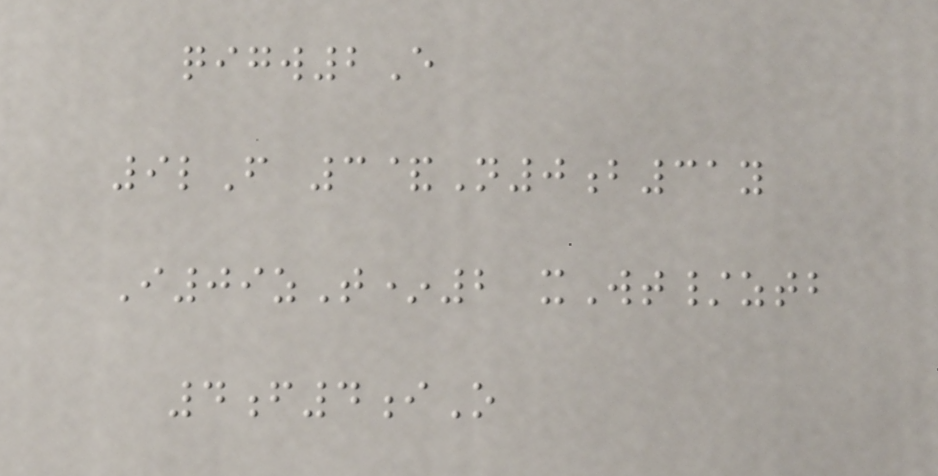qigw2E
9lF 3&N0b31y
I09zT*2 xWt/ztb
4f4iO
